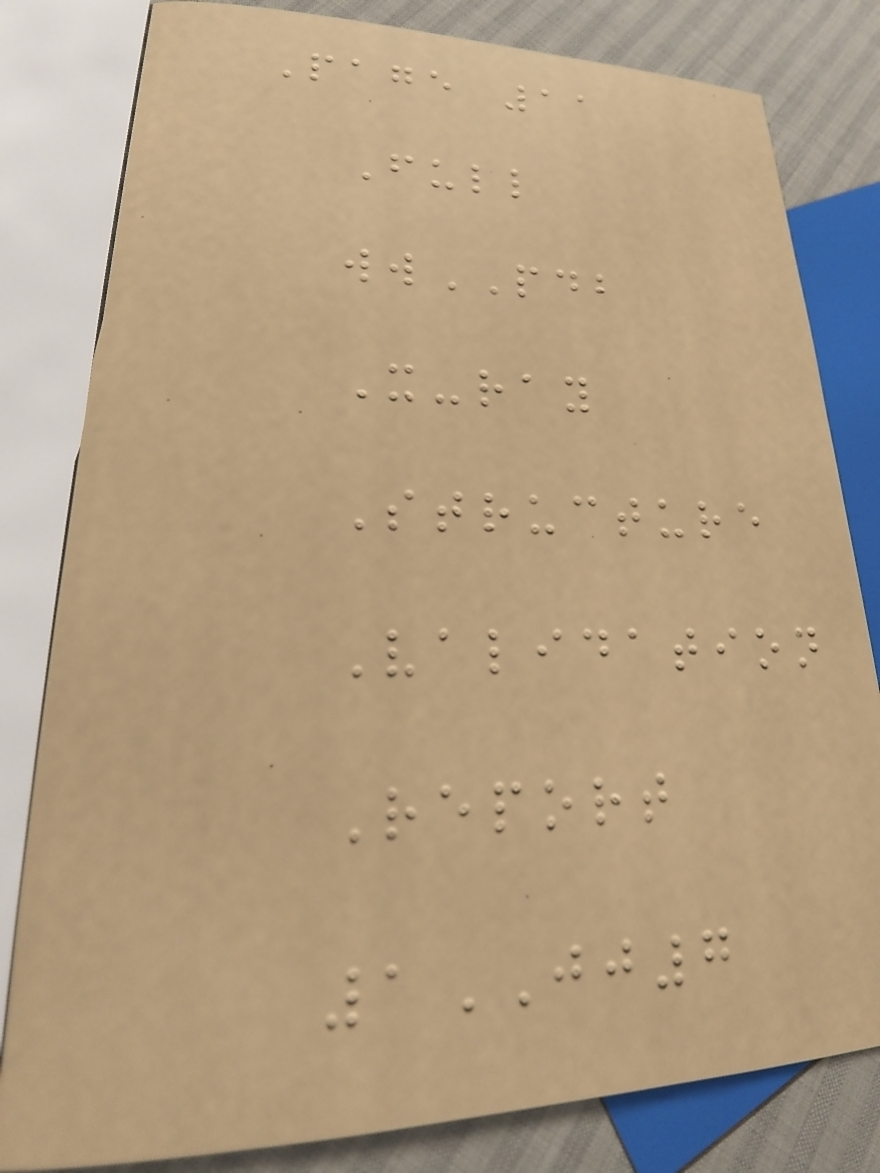Page 11
Full
wwPDB
X-ray
Structure
Validation
Report
1JJ7
